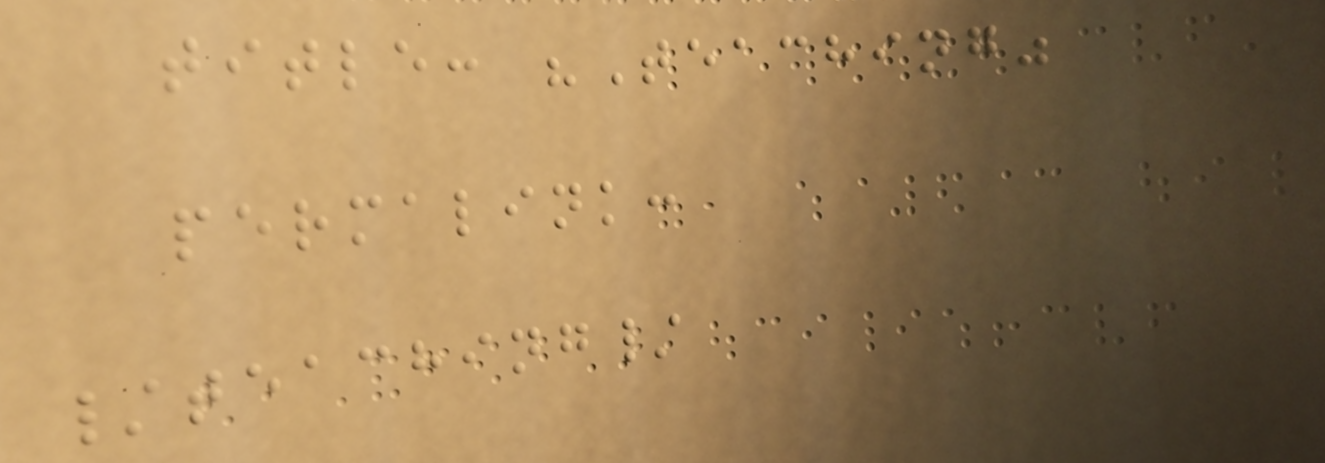title: "Teaching"
permalink:
/teaching/
